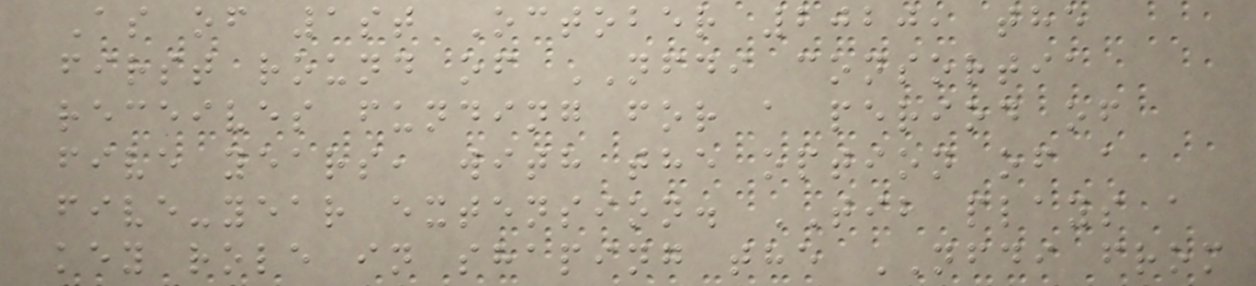As of 1st October 2020, the
first round of NFDI consortia
receives funding for a period of
five years, with the option of a
five-year extension. TIB plays a
key role in shaping the NFDI from
